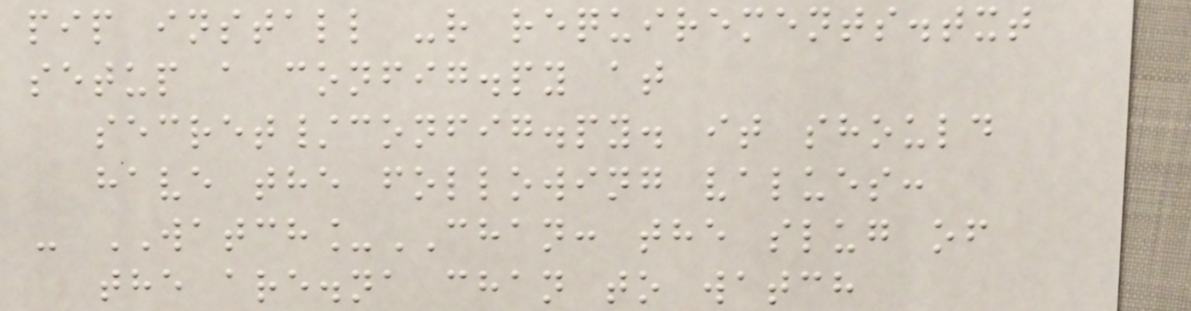pip install -r requirements.txt
setup a config.py at
secret/config.py. it should
have the following values:
- WATCH_CHAN: the slug of
the are.na chan to watch
